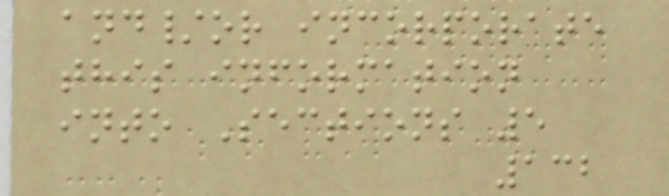and/or incorporate
this information
into Sections 5
132
